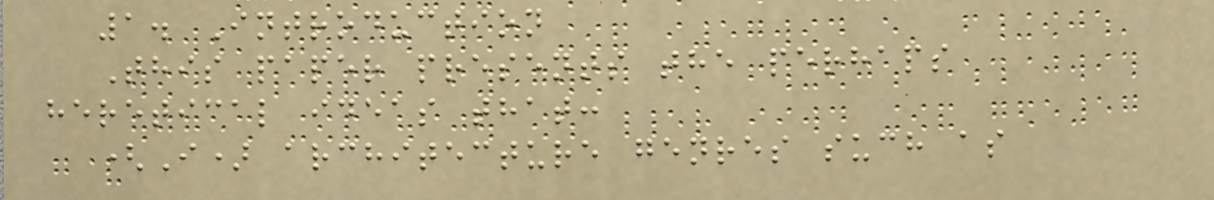1. Introduction
This paper presents the perhaps
heretical ideas that:
(I) architecture genres such as
